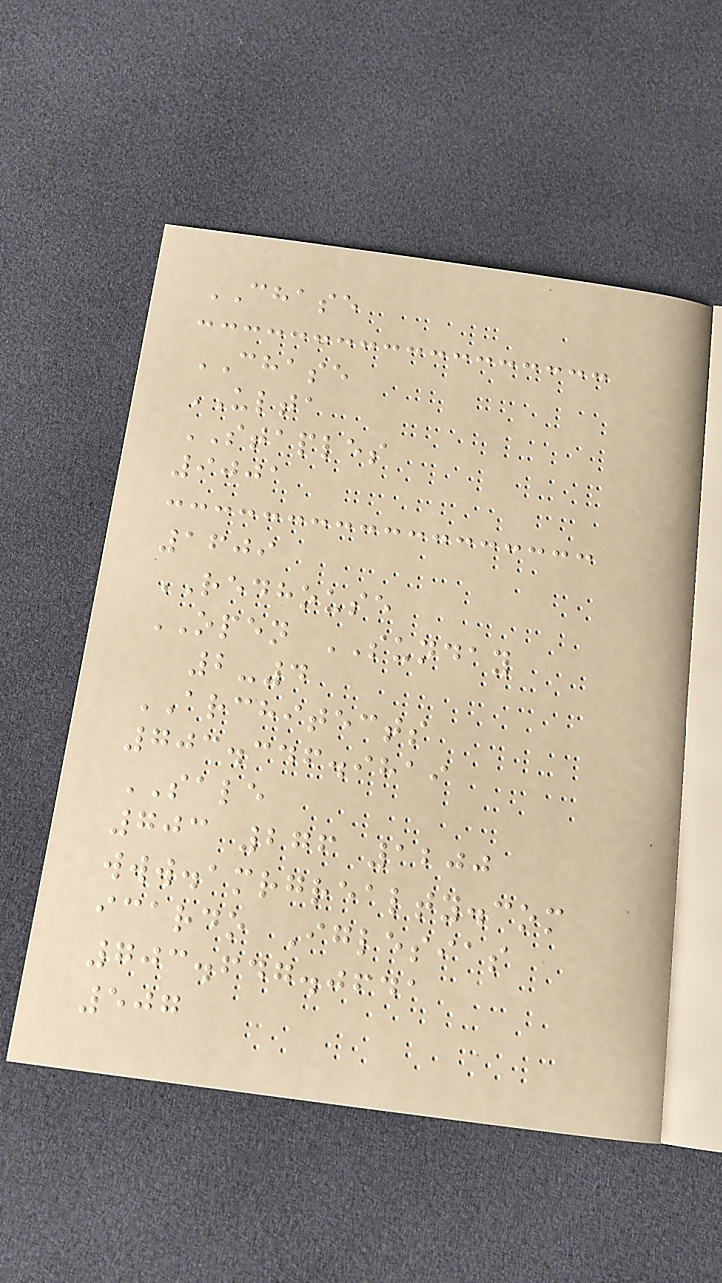CHASE
CHASE
ULTA
STAPLES
9001
1609
REDHOUSE
OPEN SUNDAY
2-4
ARCHITECTS
703.346.9819
SALE
703 276 1200
www.amrgrealty.com
icardo Iglesias
703.647.0641
507
